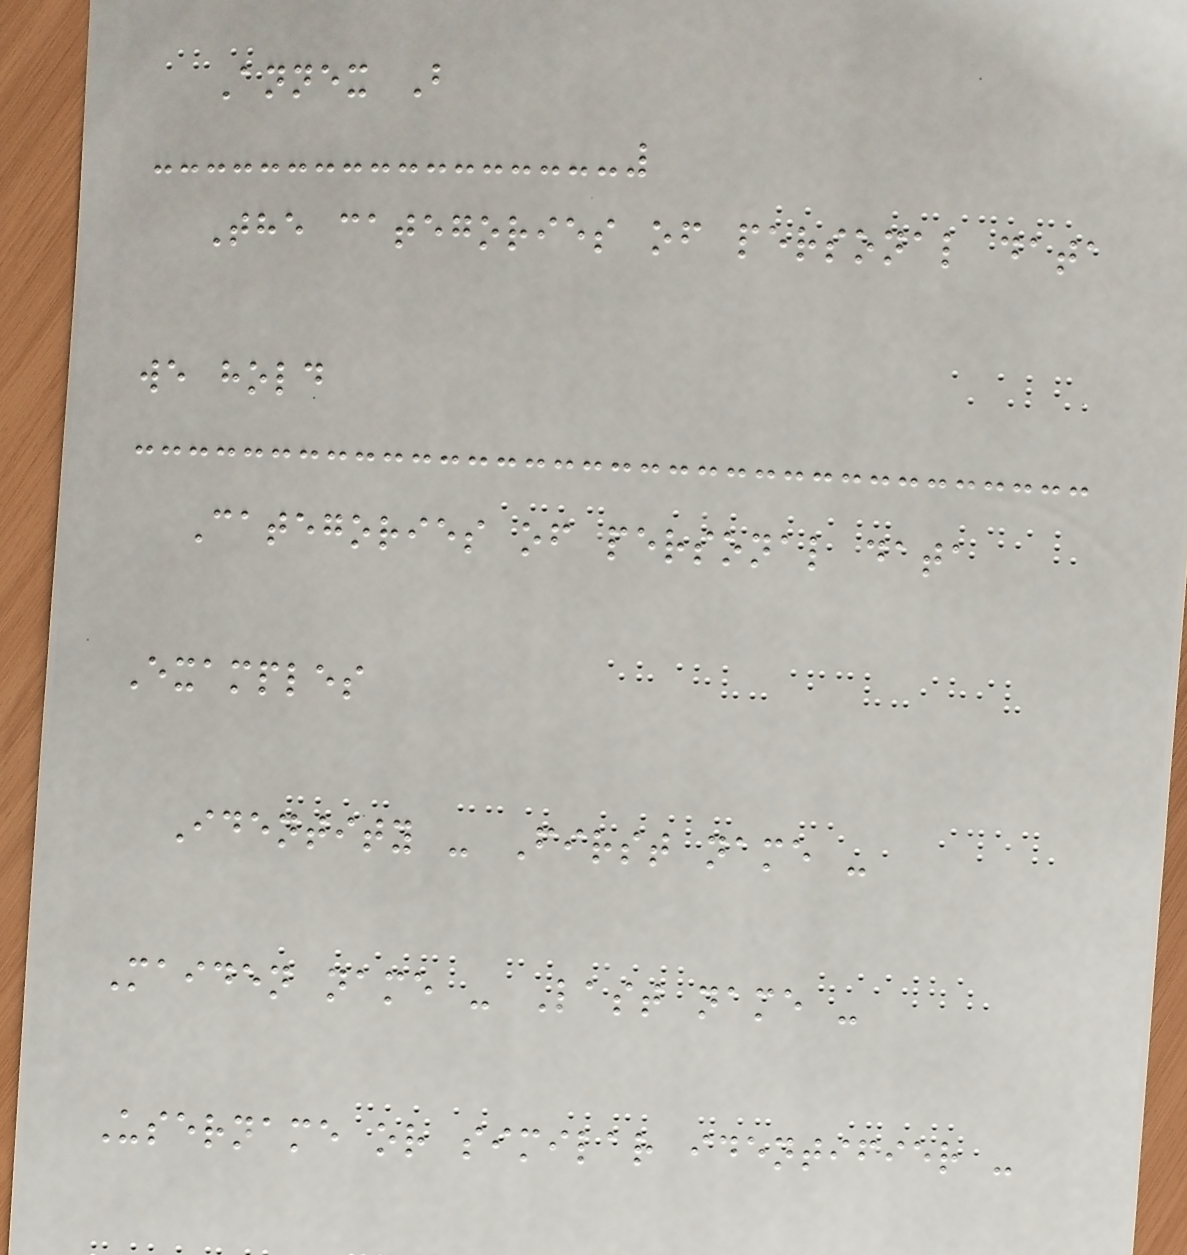Annex B
The categories of personal data
we hold
Categories of personal data
Examples
Identity - First name -
Maiden name - Last name -
Username or similar identifier -
